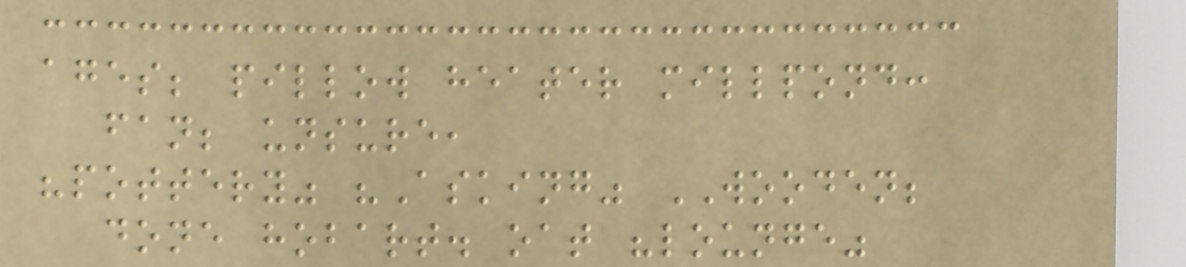ages; pillow heater millpond:
fan; unsure,
"pottery" "Asking" WOODEN;
done hobart. oat "lounge"
